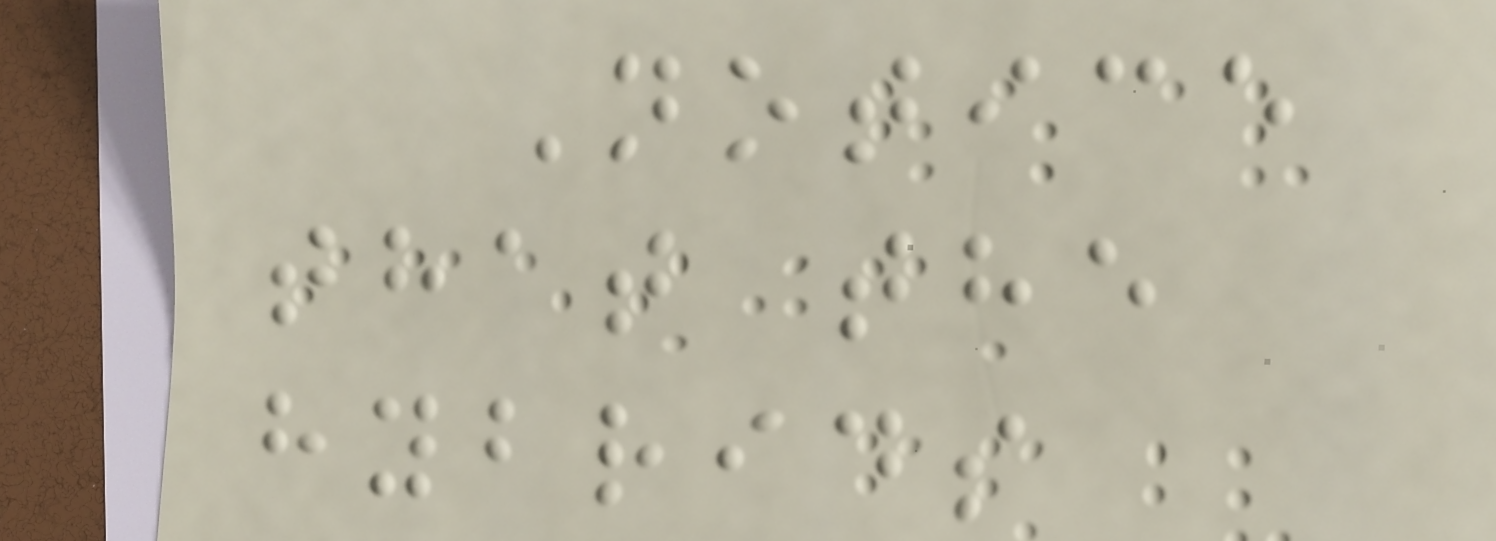Notice
that the
hybrids
